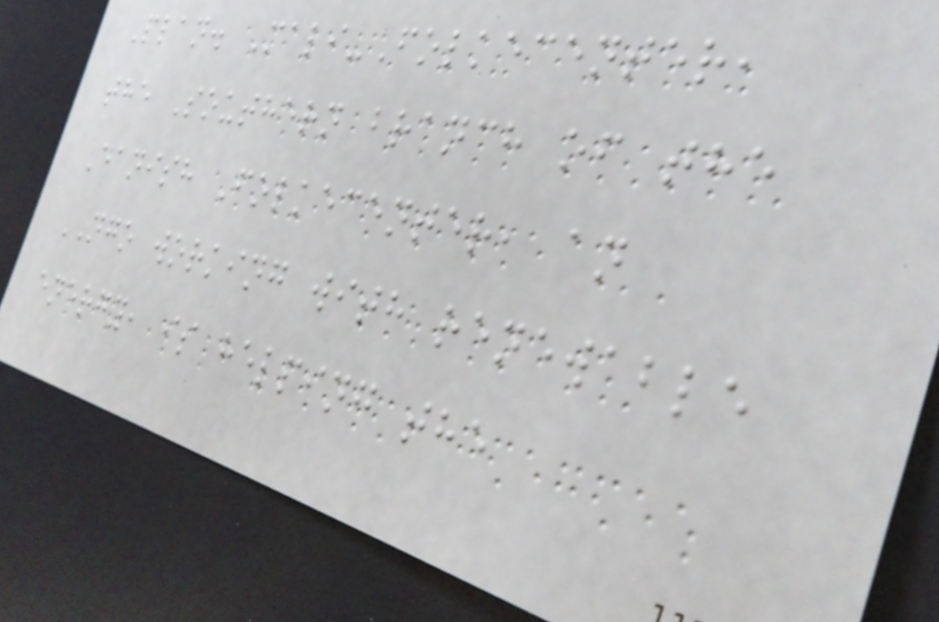Plan. Mali-Folkecenter,
the Southern branch of the
Danish Folkecenter, an
NGO working with renewable
energy, is helping the
